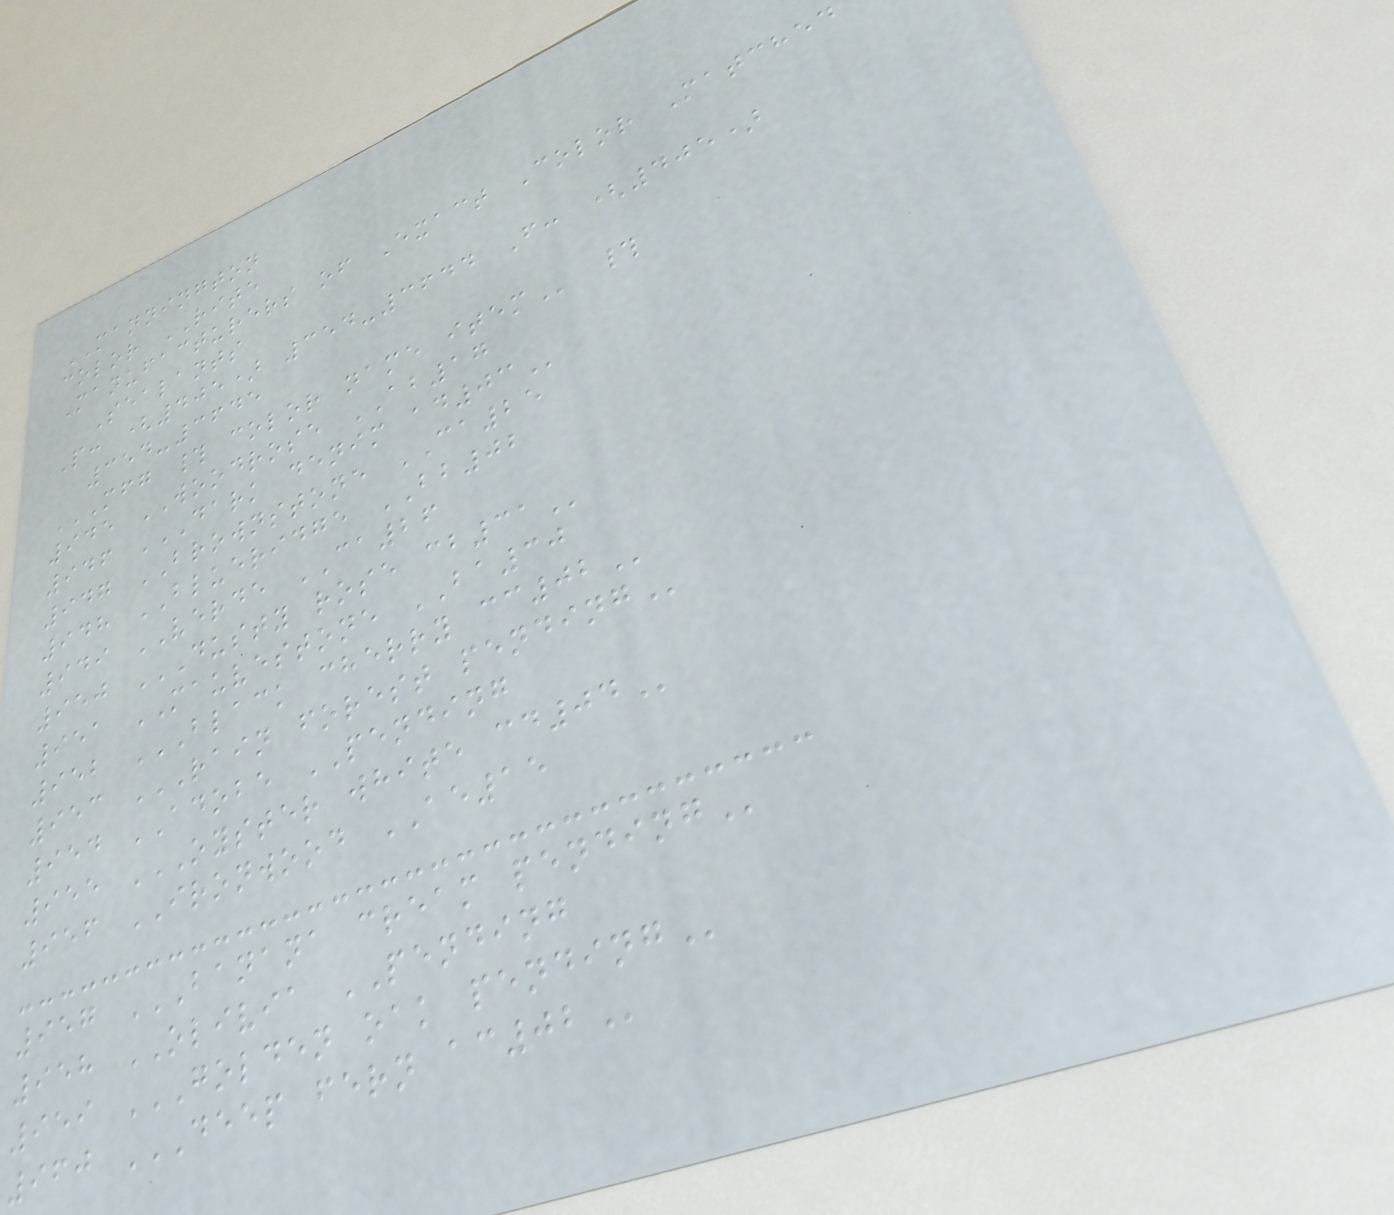MANNINGTON
color RITE
Manufacturers of Exact Color Matched
Sealants
P: (405) 354-3644 F: (405)
354-3645
MFG # COLOR NAME ITEM #
945 WOODROSE AB17
946 DARK DENIM AD03
947 BROWNSTONE CA25
948 BLUERIDGE BB02
949 VERDE CA26
950 DUSTY ROSE CB31
951 MAUVESTONE BA30
952 BLACK CHERRY CC02
953 RAIN FOREST PENDING
954 ADOBE PENDING
955 OYSTER WHITE CD04
956 IRONWOOD AE15
957 BANANA CREAM PENDING
958 OLIVIA PENDING
959 GOLDEN OAK PENDING
960 DEEP FERN AC02
